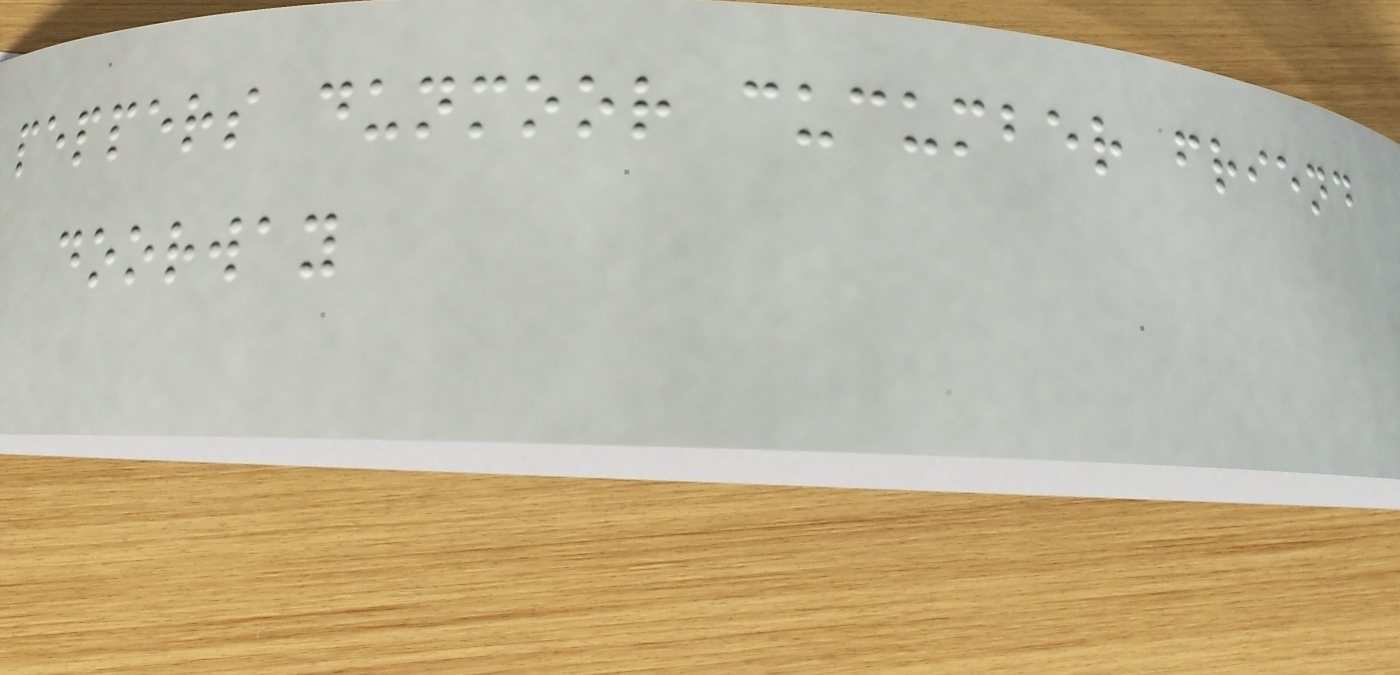peppers dunmoor cucumber friend
doorway
